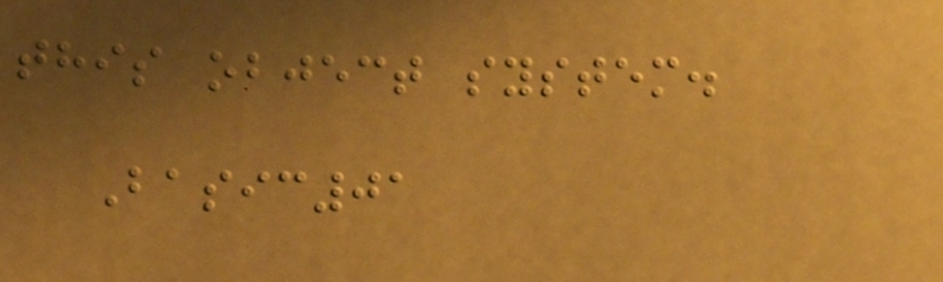this object system.
Basic01
